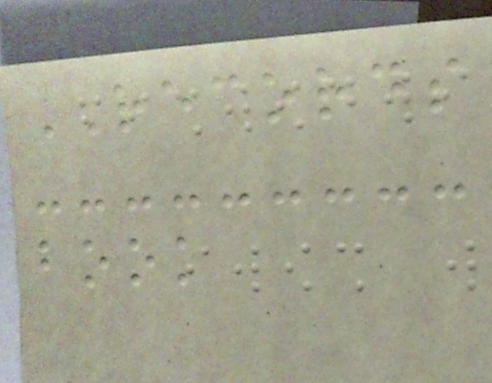RECORDS
book
